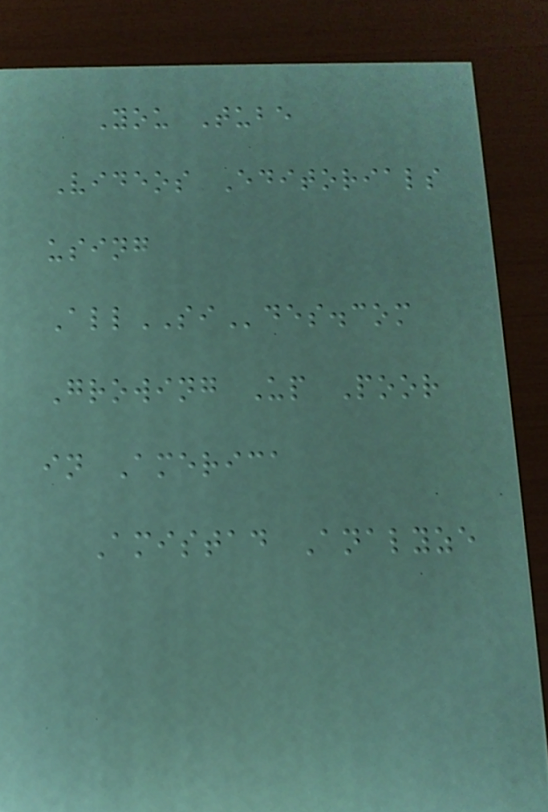You Tube
Videos Editorials
using
AllSIdes.com
Growing Up Poor
in America
Amistad Analyze
